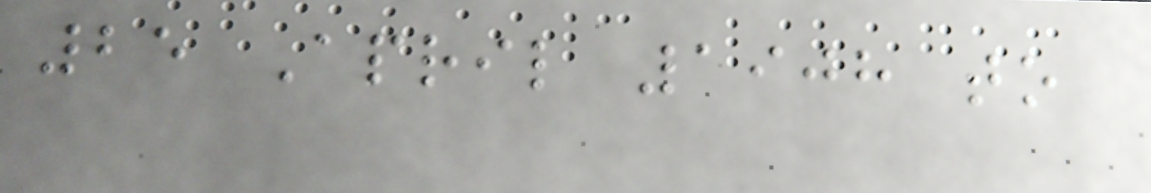25 April 1908 to
